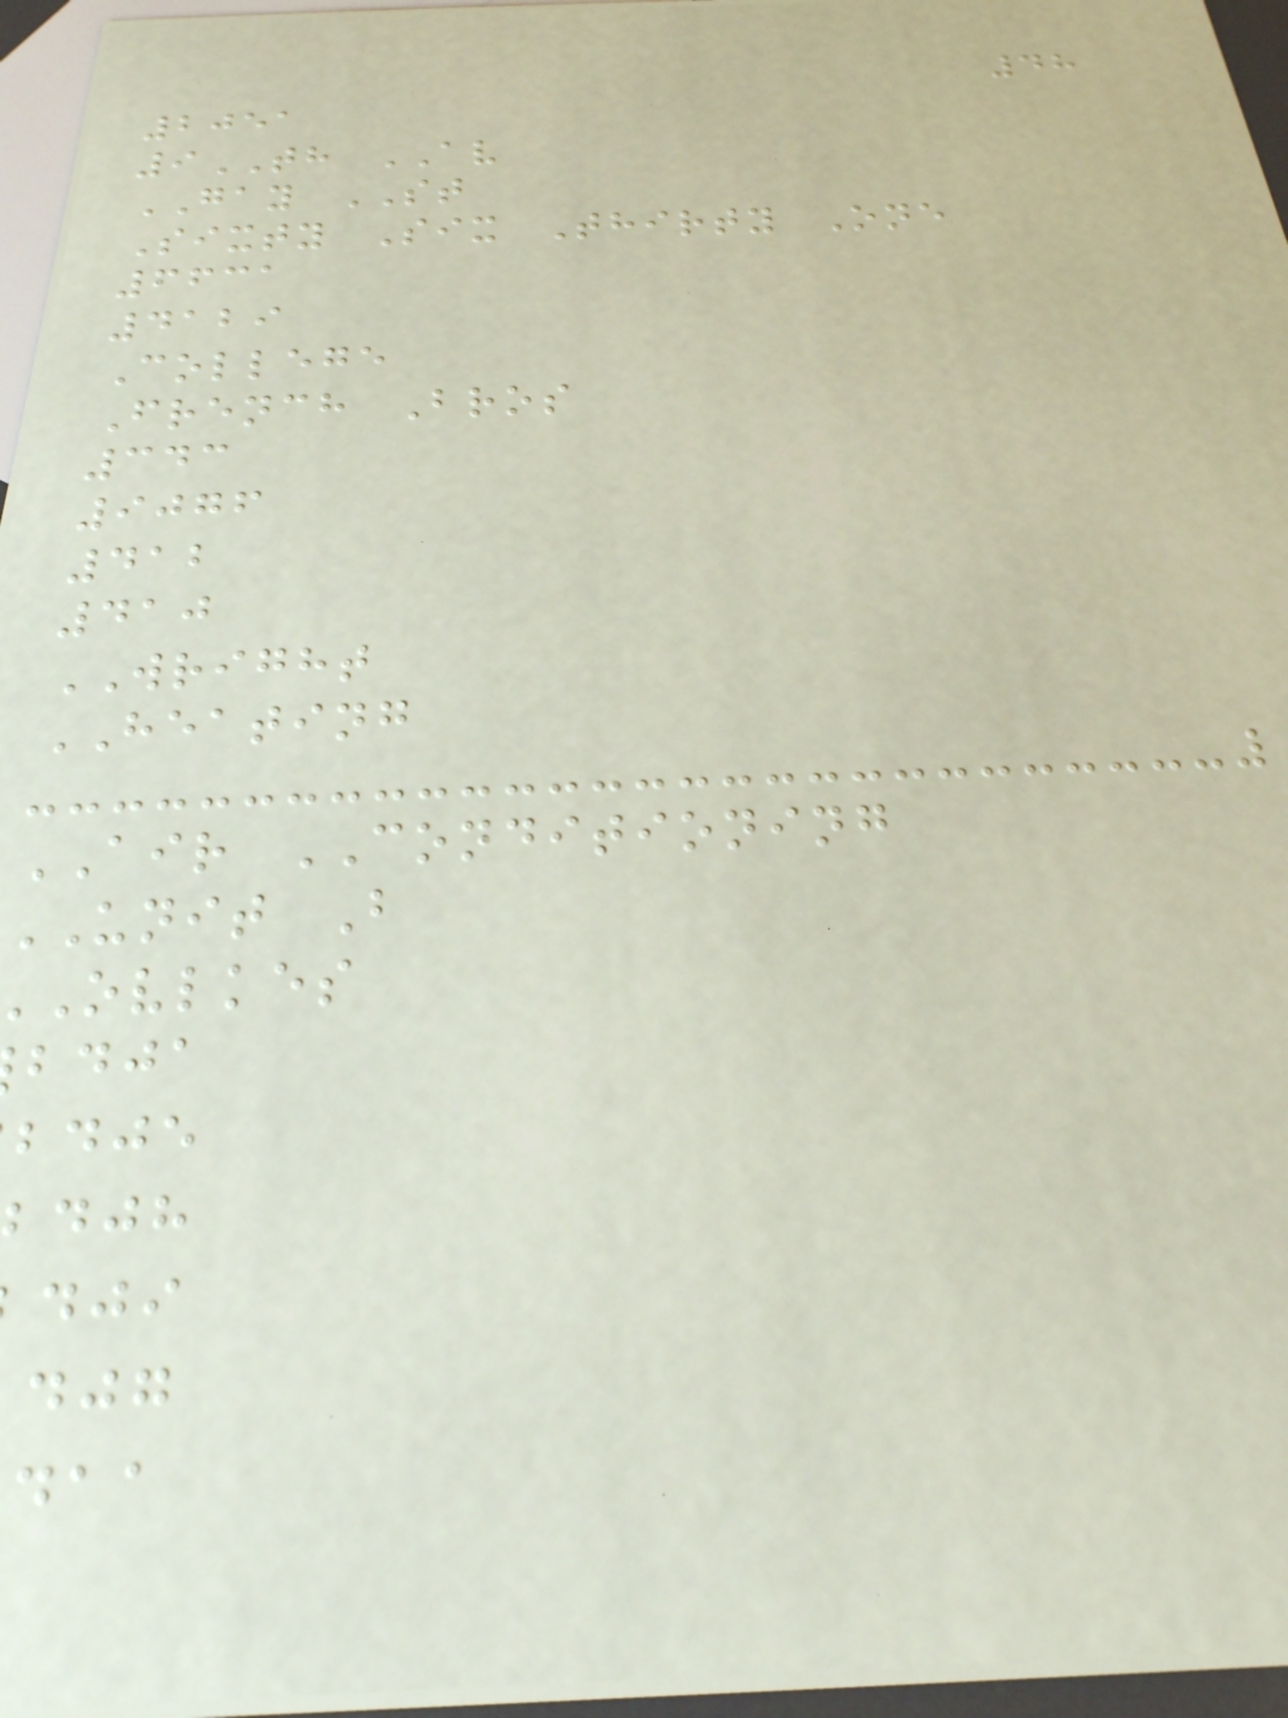48
2051
9TH AV
GAY ST
Sixty Six Thirty One
6631
4129
College
French Bros
343
9076
412
410
WRIGHT
HEATING
AIR CONDITIONING
UNIT B
ovlkes
bdja
bdje
